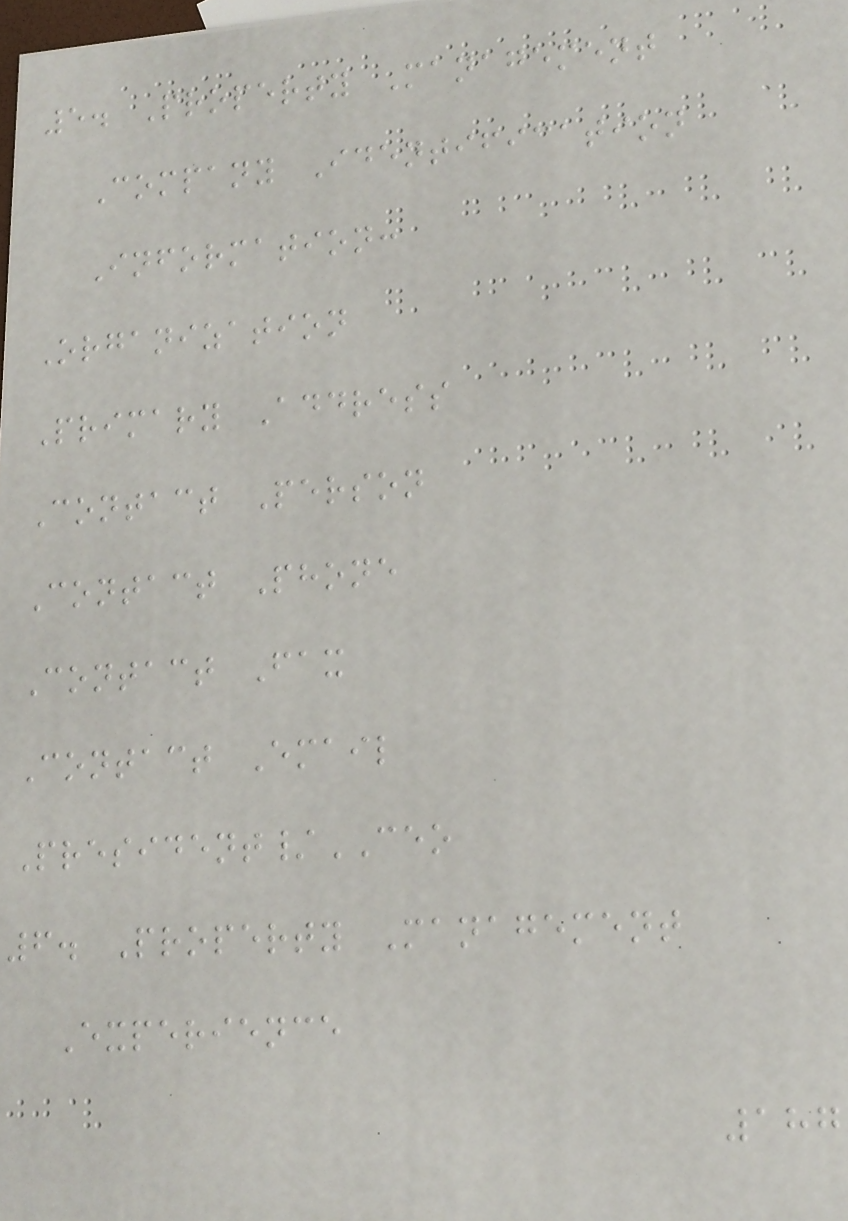5. Property Management
Company Identification
Information:
Organization
Primary Address
Contact Person
Contact Phone
Contact Fax
Contact Email
President/CEO
6. Property Management
Experience
187
